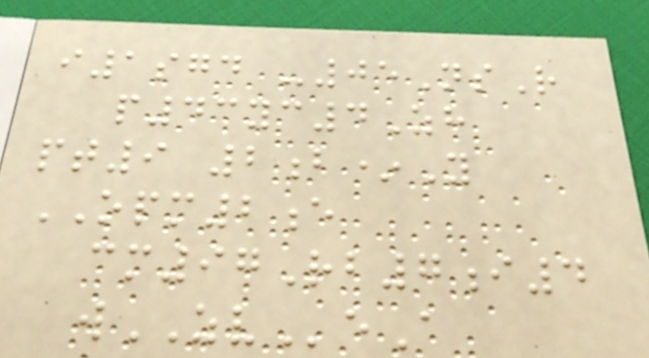i1sgd -05NsR
p43yc4Zh
pt9 2b*Y
OPM2e
cm97Rb7i4
wZVeA
